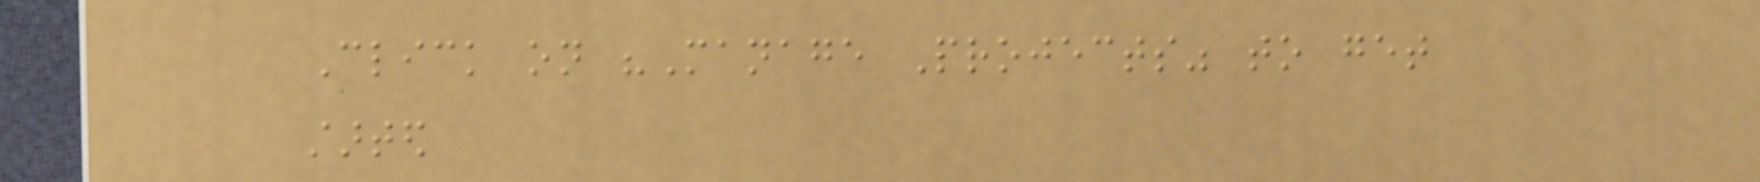Click on "Manage Projects" to get
started
